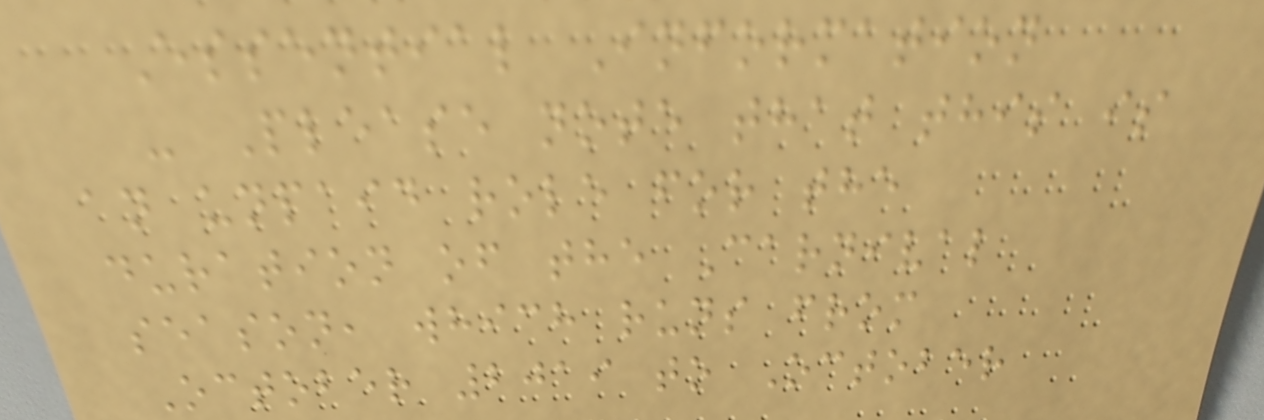Essential Information
- Please note that this is
an unpaid role for the
duration of the Carnival
season, which runs from
October 2019 to October
